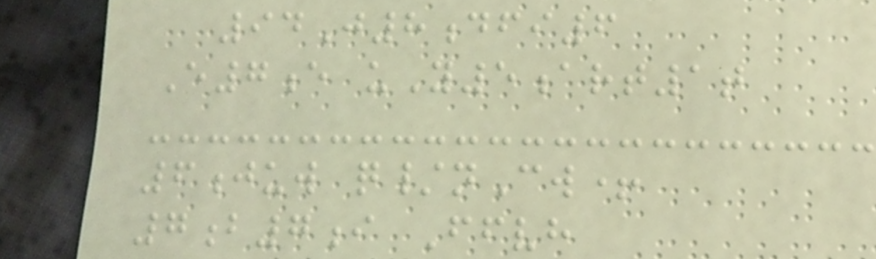94J8dfi6
E7e uY5art1t
6juw q/nCw+
7b7i Ffvh
